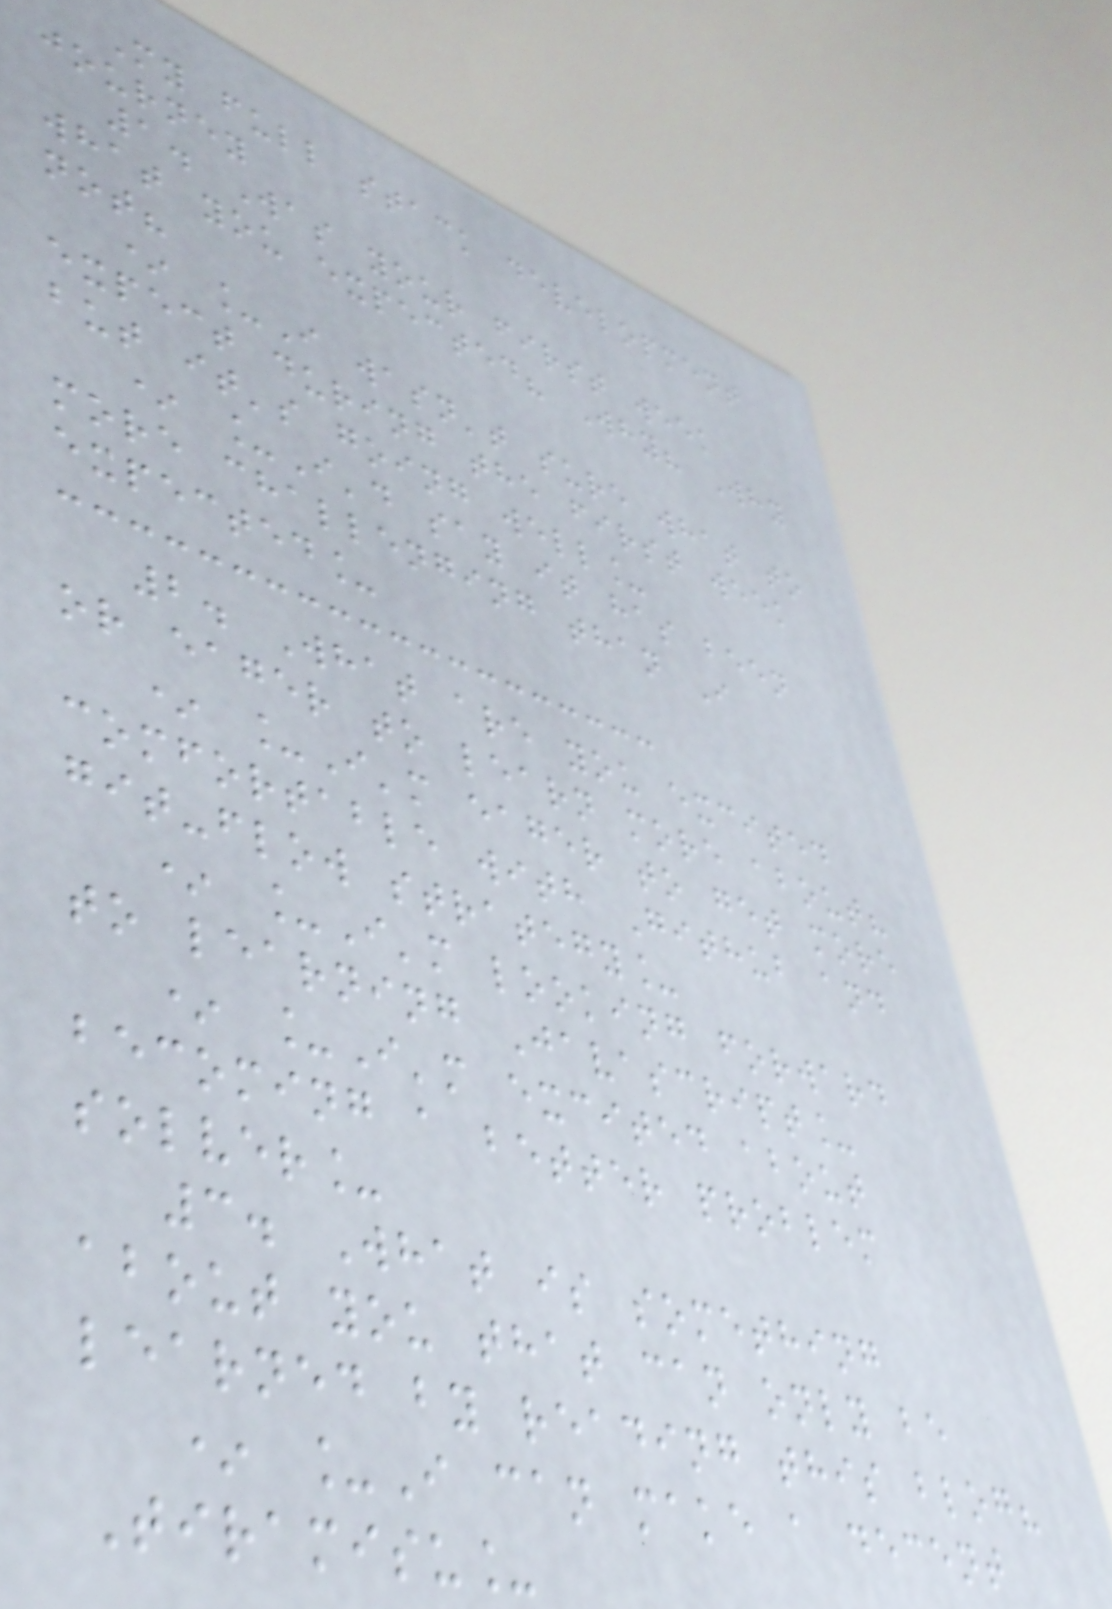My full stack development
journey
1. Was your first week
what you expected? Why? Why
not?
* _I wasn't sure what to
expect during the first week
but it's going well_
* _I'd say it has been
more challenging than I
expected_
2. What are you excited
or eager to learn more about?
* _I'm eager to get more
comfortable with Github and
git-flow strategy_
* _I'm looking forward
to learning Javascript_
* _I'm excited about
becoming a better problem
solver_
3. What is something
about you that can only be
learned by reading this blog?
* _I can make a decent
Tiramisu_
